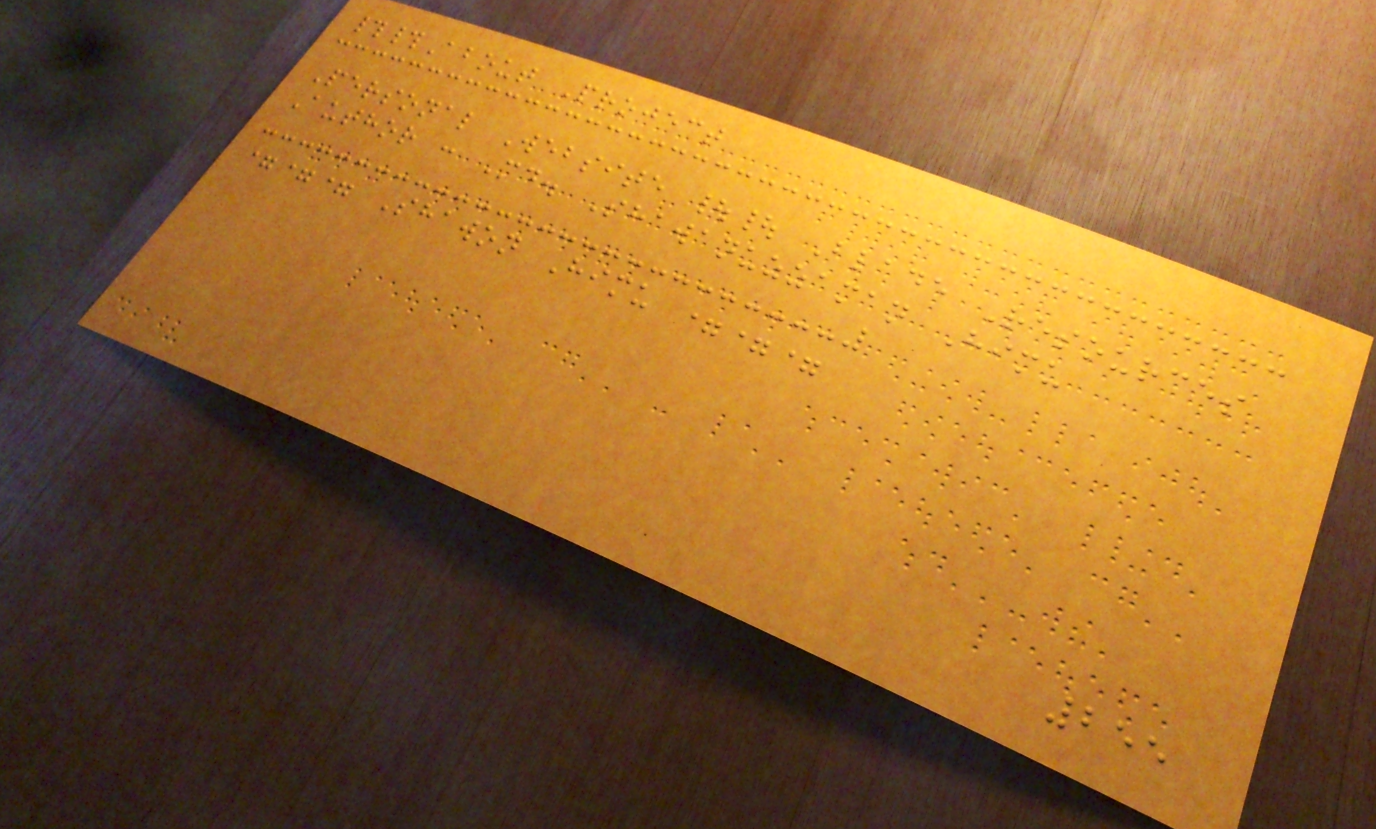##About Project
Personal Website || Blade Resources
Author : Md. Shawanuzzaman Himu
=== Shawon Himu ===
255
